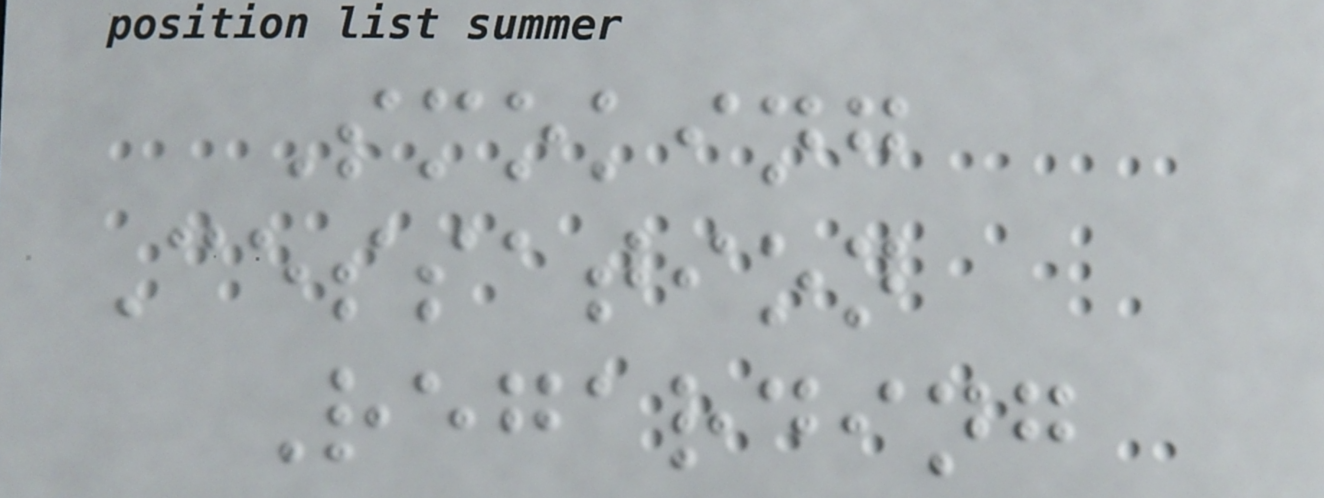Smoking
Cessation
Regarding
